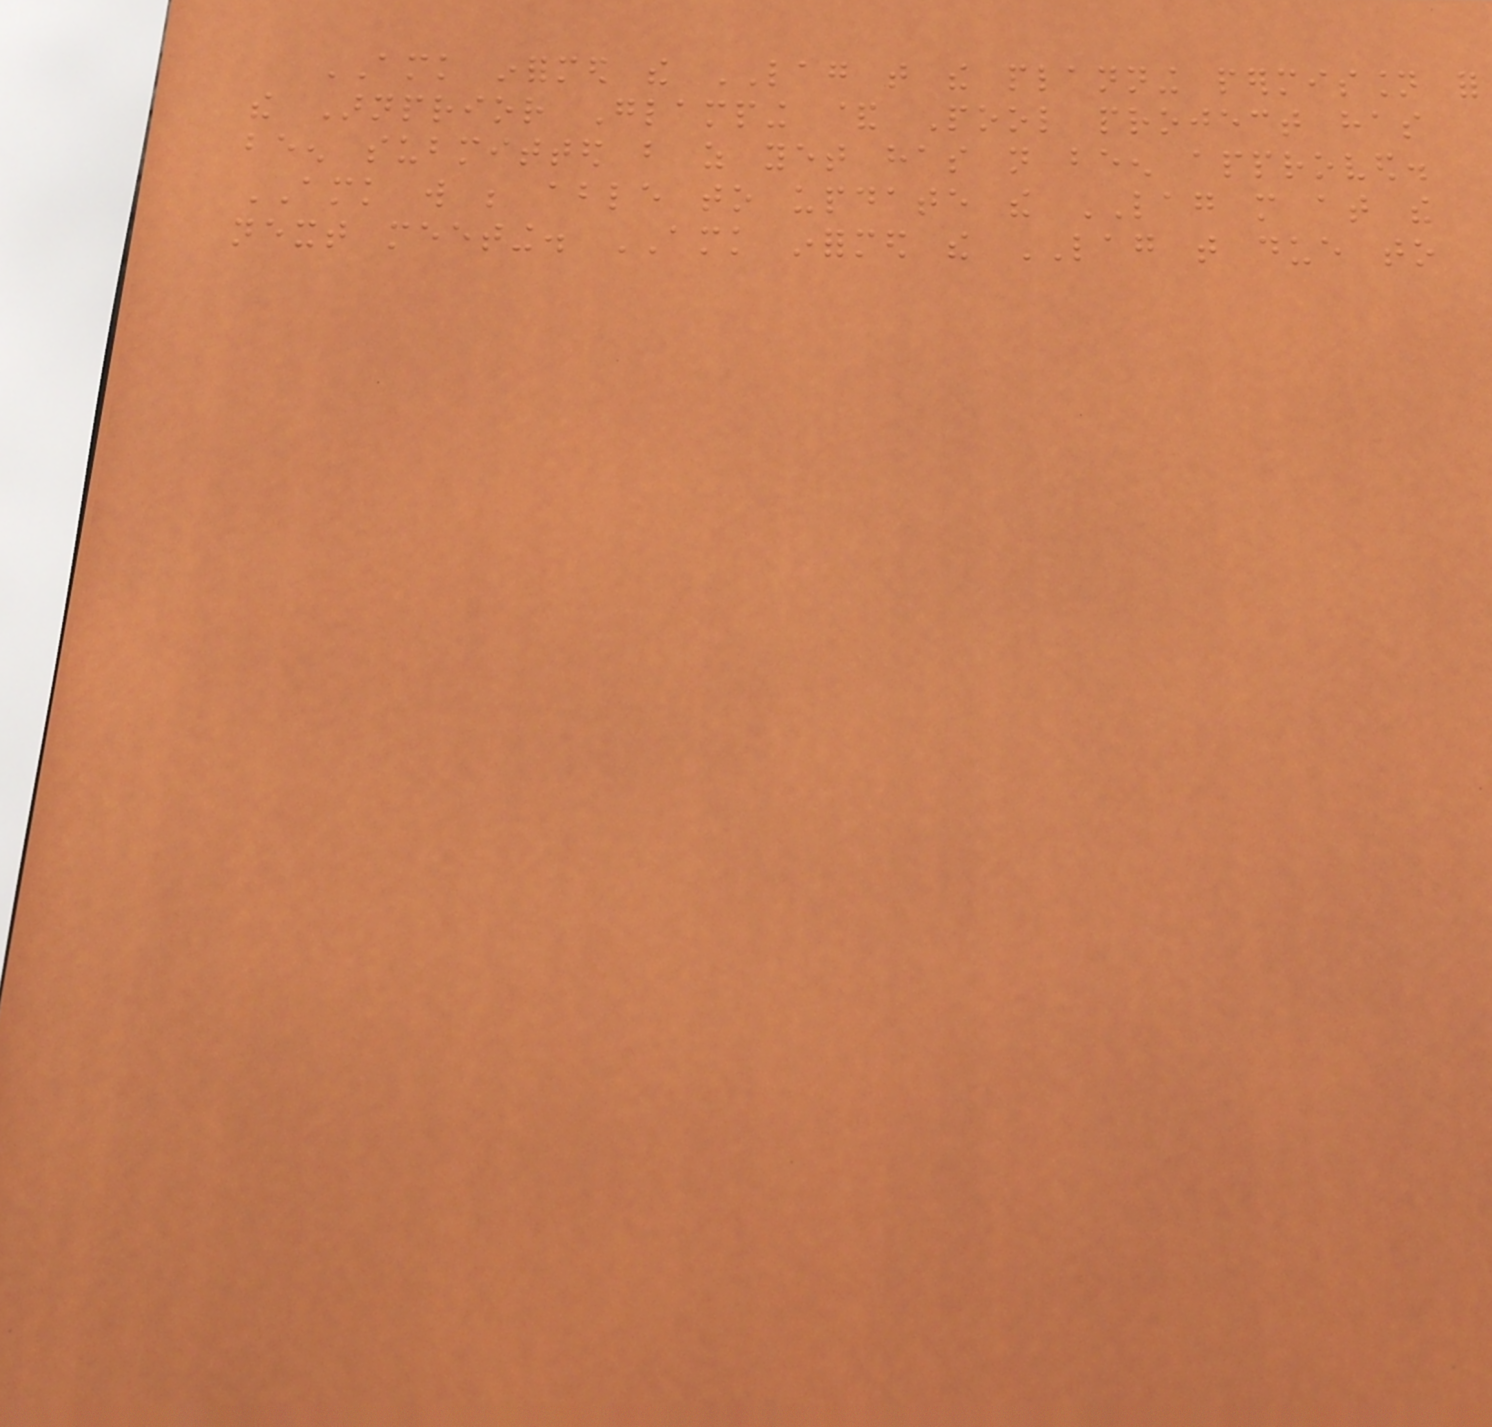AMK informed the LAG that the planning permission for
the Arnprior Glamping & Pool project has
been submitted but as yet has not been approved.
AMK will be able to update the LAG more at the
next meeting. AMK informed the LAG that due to
